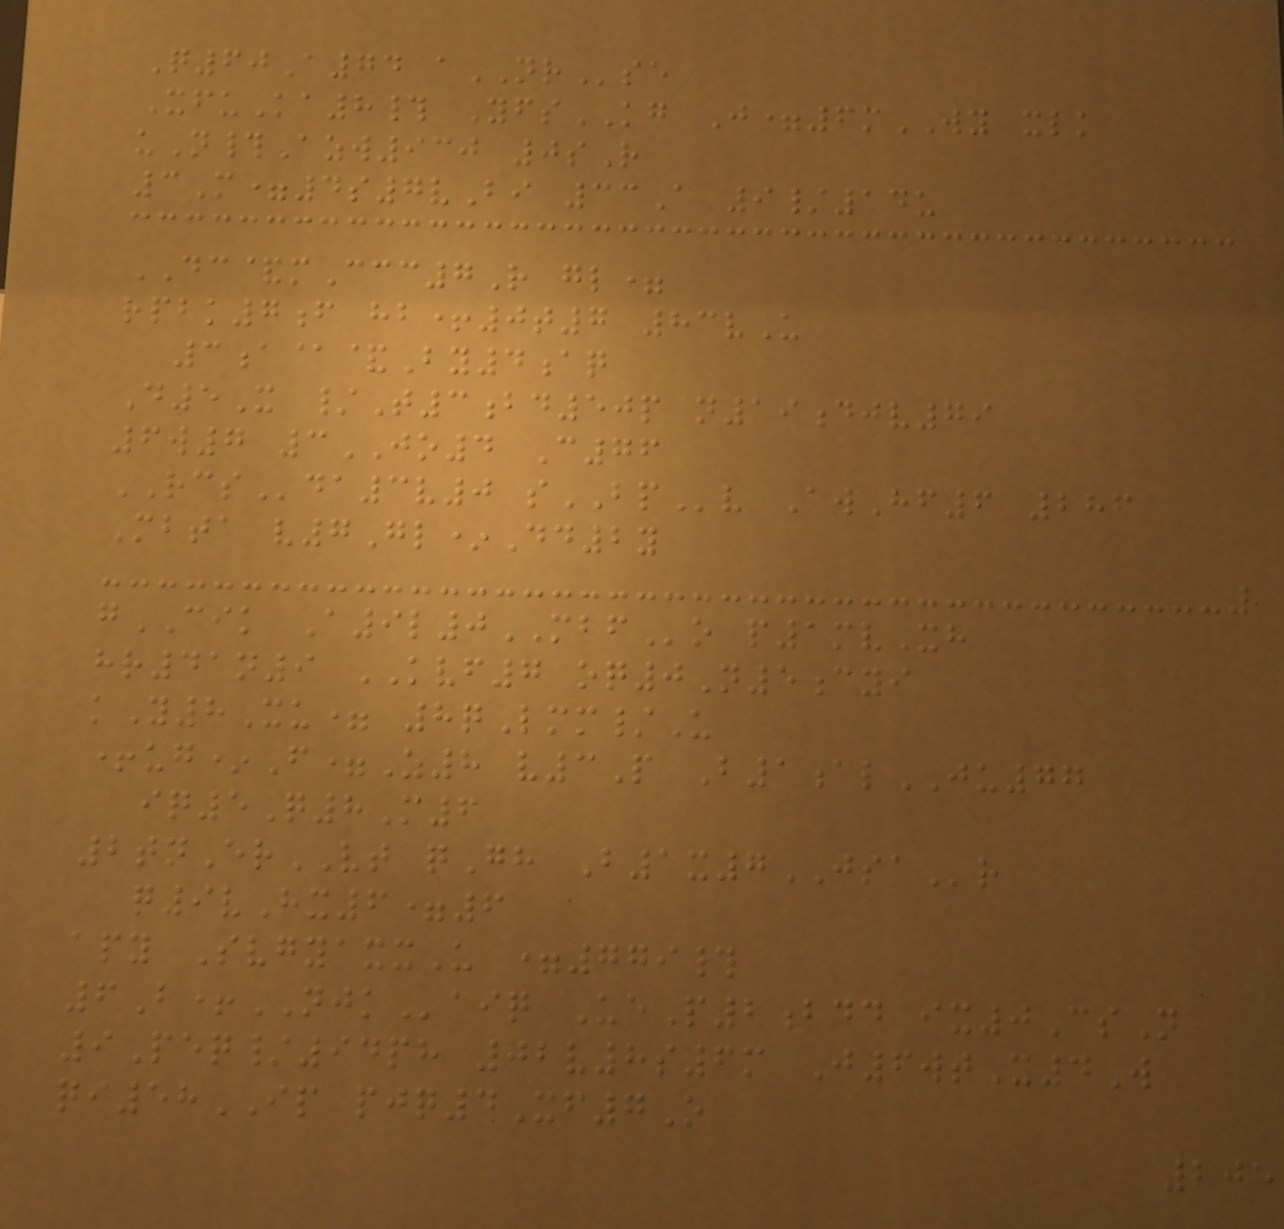Q60A74 aNRse
XfuKa8# YfsKG J=6mWY xlk
uN#Azw930 0sR
3M=4s7vBi 33A 9/14u
DC&mCcc7R gl=
rpbk7f hb+0t7 83vU
3a@&By4aq
D5X /T3bd50p n19djv79
6w7 3JO4 C76
RCSda3v0 sBPv AwHf6 286
Mbta v7Gl*Dd2y
gCIK A9l0MBFo p1mvXh
hr41n9 KVF7 oq0N5cyi
kY8Xu= 8qLmm/U
+ug*F=Z8 v3P B1alJU77
iq5Q8M6
2tnErVT qGh B1x7JSAr
q9vHx6=6
apy SvgyaxxU =779#
6B+NJKaiq UeP2bdd ix0CsN
9Peq/94ph 02v8s6m J6wtX4W
qi58IP pjq4Xf7O
205
